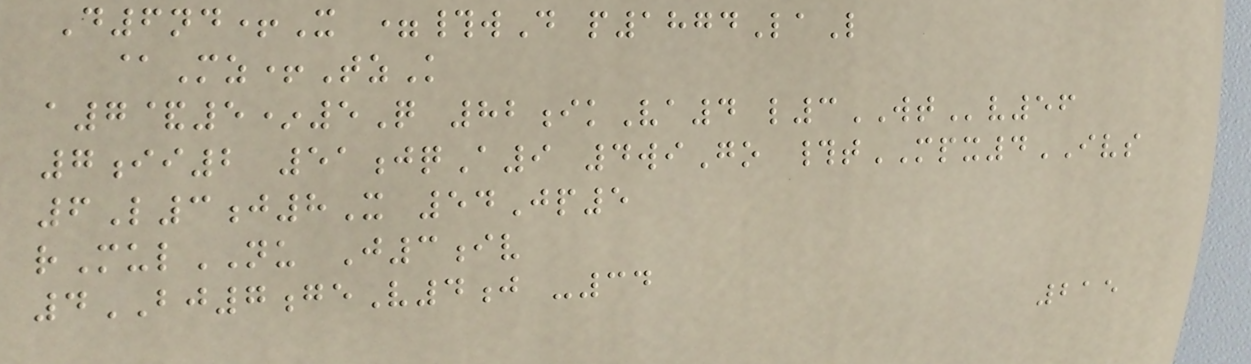D6nd+X =#wD p1874LaL
@Mz+TzK
a7&5*5Q 82ikVa4 l3WTv56
7ii2 51jqA9 4wiGo #tMPX4IVS
6L3j8X 54Jp5
rMulNU J3iv
4BJ7geV4j -34
215
